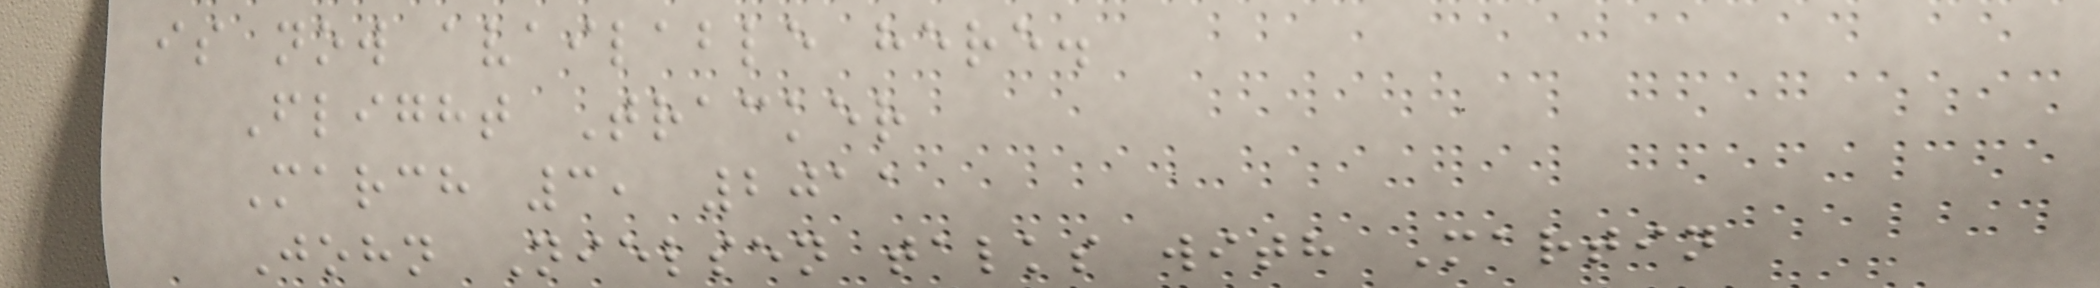is now available here.
Flight Tracker
March 3, 2011
John Nielsen talks with Martin
